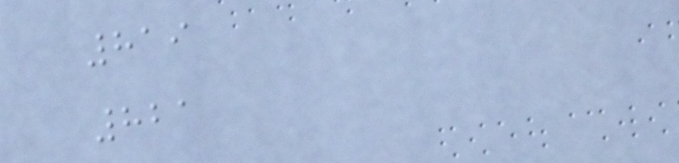819
821
